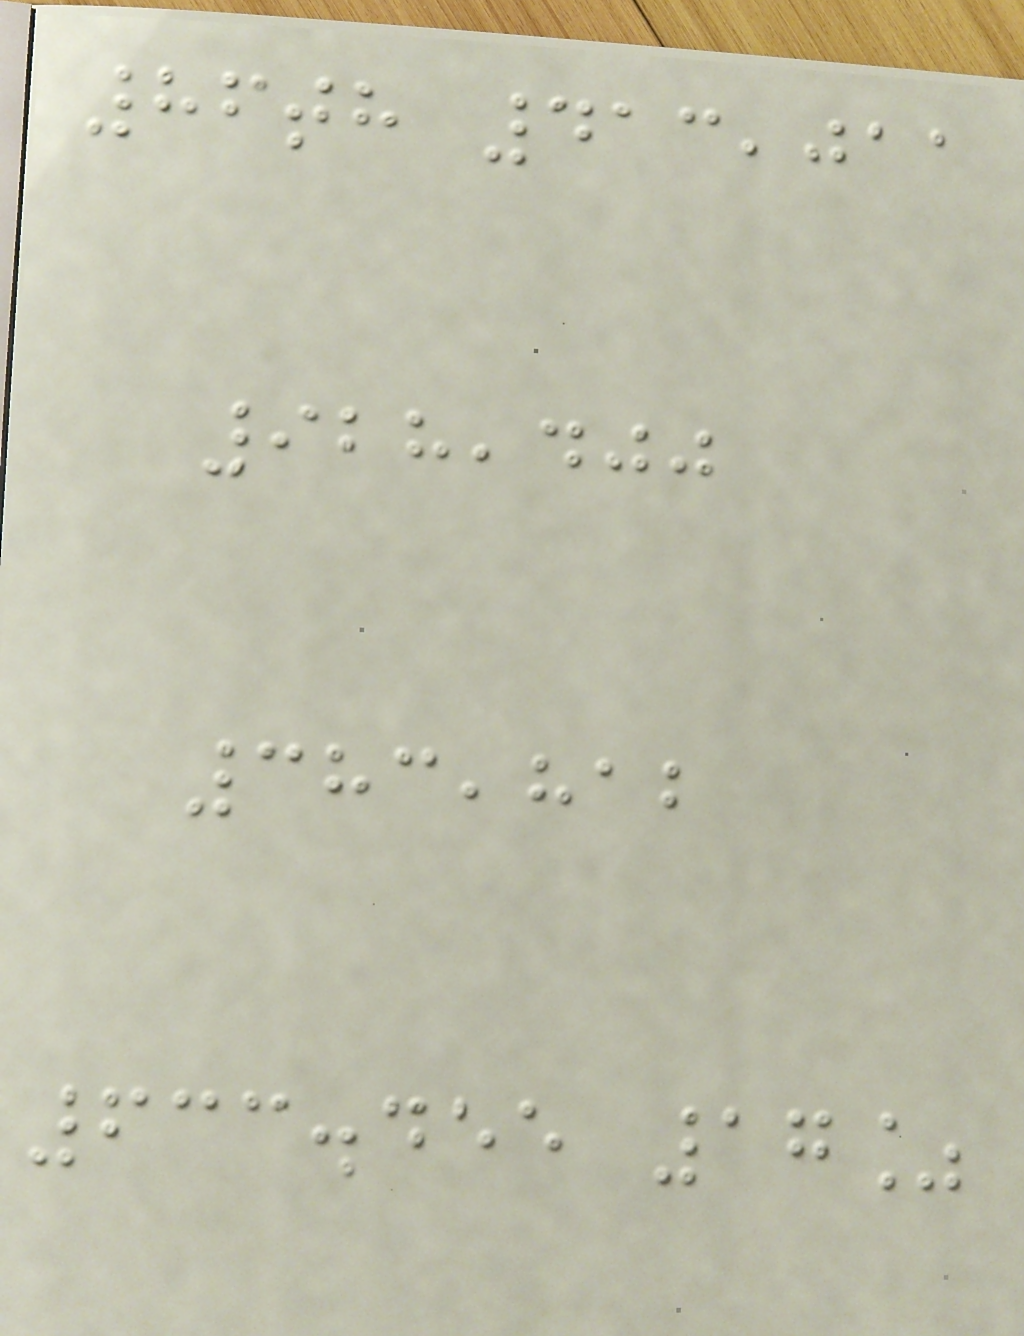86th 413,011
928,400
383,812
633.455 17%
